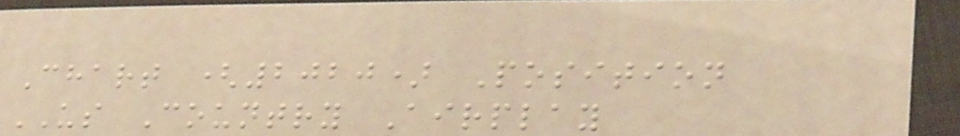Chart (2020) Position
US Country Airplay
